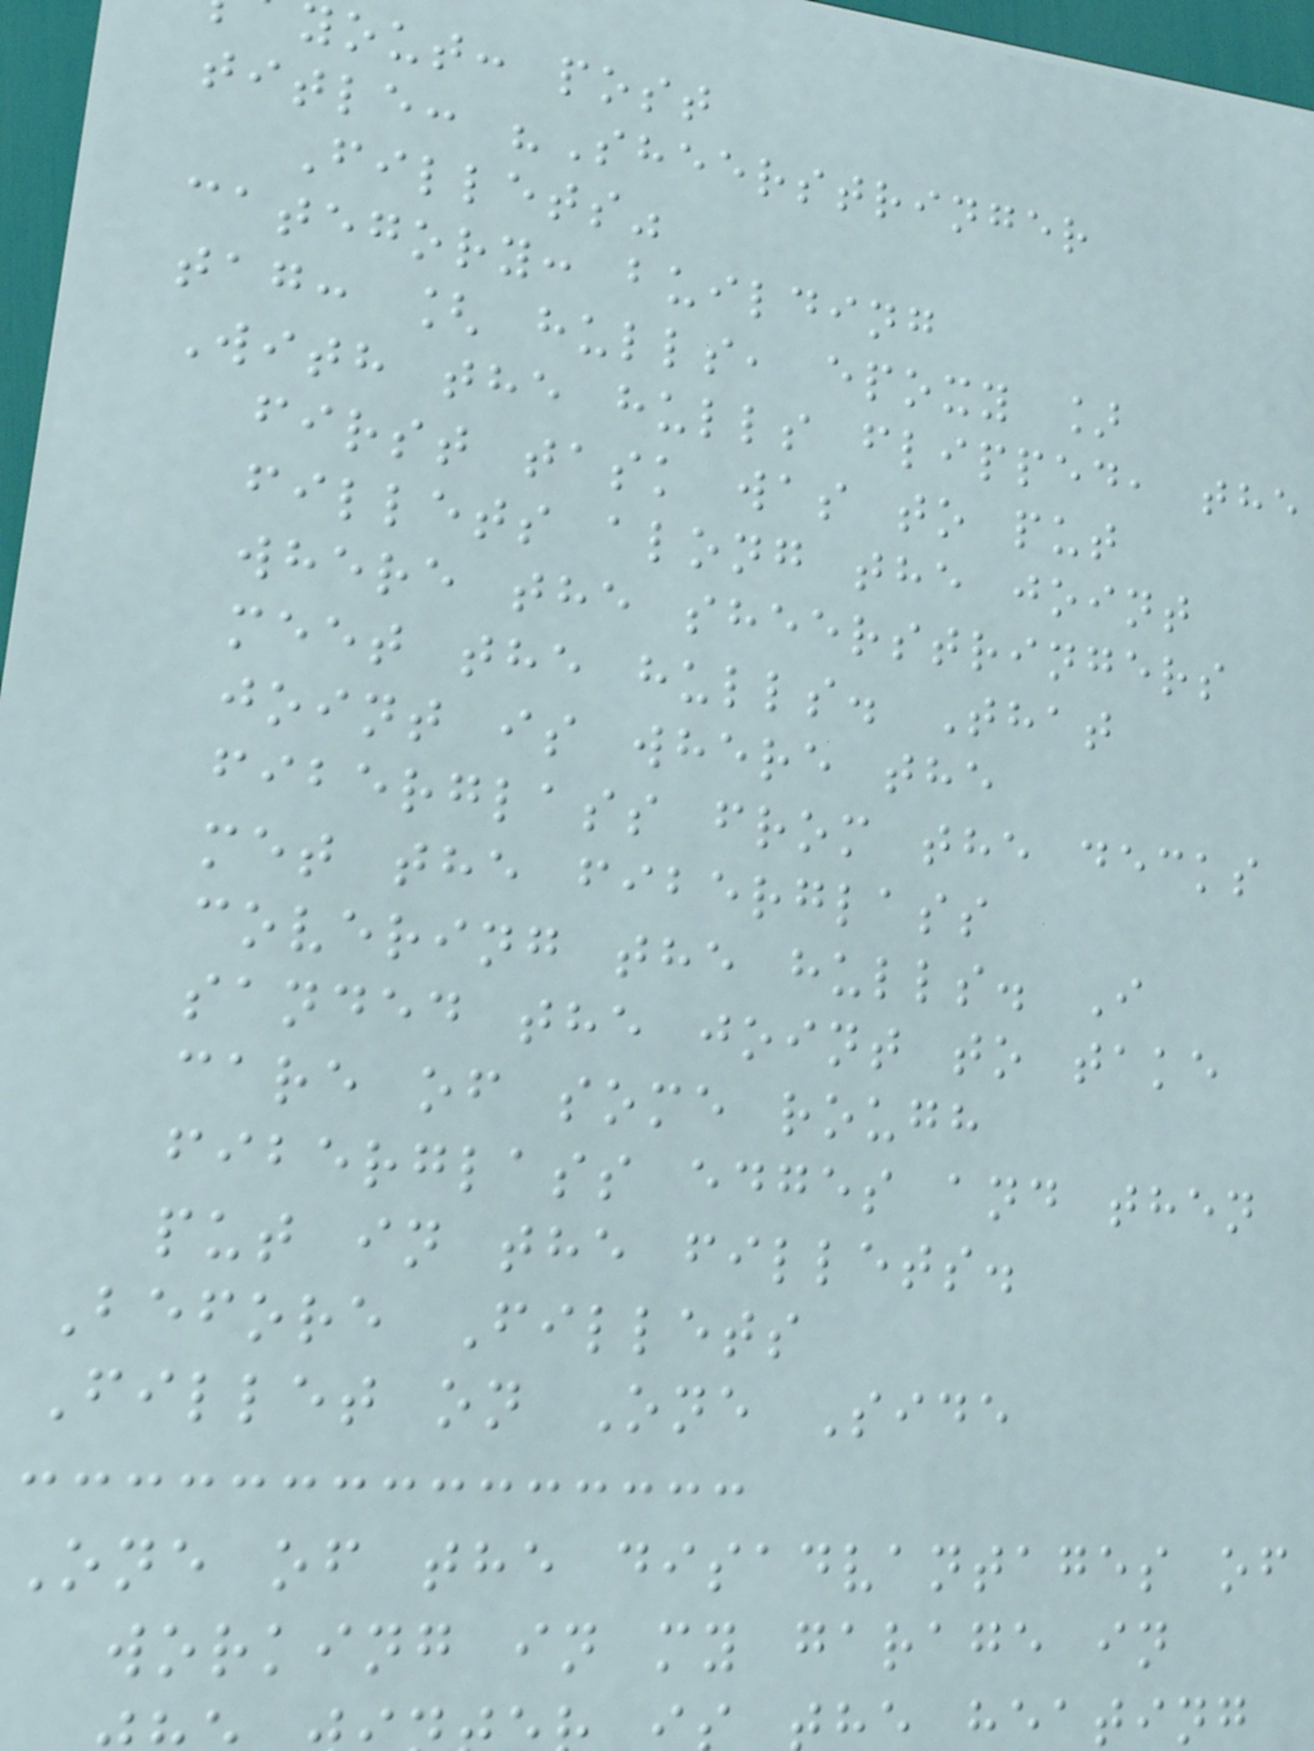yout: post
title: "Sheerstringer
Fillets"
category: building
tag: [ hulls, epoxy ]
With the hulls flipped, the
first task was to put
fillets along the joint
where the sheerstringers
meet the hulls. That
joint is where the
fiberglass from the decks
met the fiberglass
covering the hulls. I
sanded the joint to take
care of some rough
fiberglass edges and then
put in the fillets.
Before Fillets
Fillet on One Side
One of the disadvantages of
working in my garage in
heating
